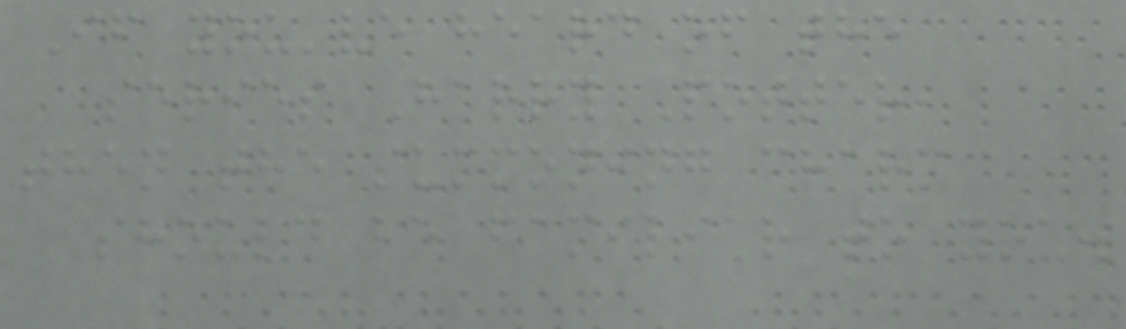If you've heard of the
series Harry Potter,
then the summoning charm
should be familiar to you.
